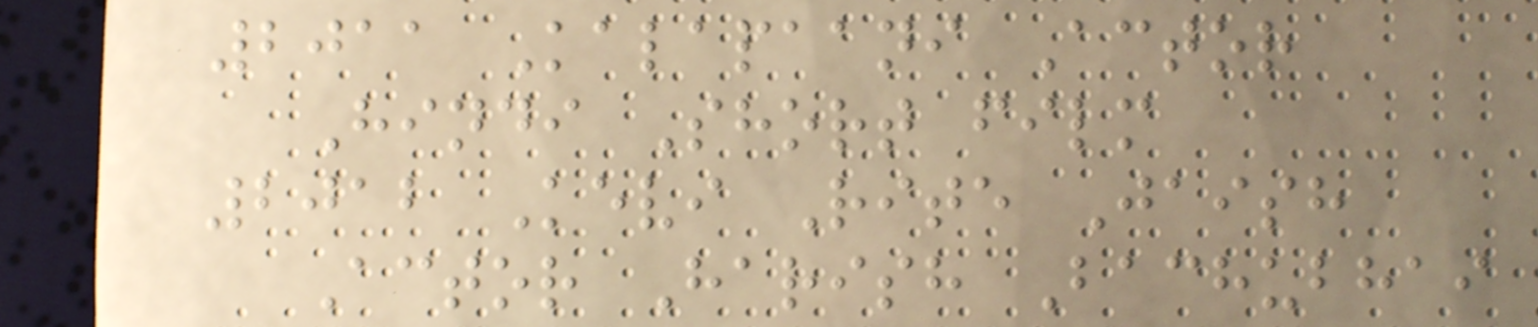2011 Kalapaani Actor
Hindi Short film
2012 Kevi Rite Jaish
Actor Harish Bachubhai
